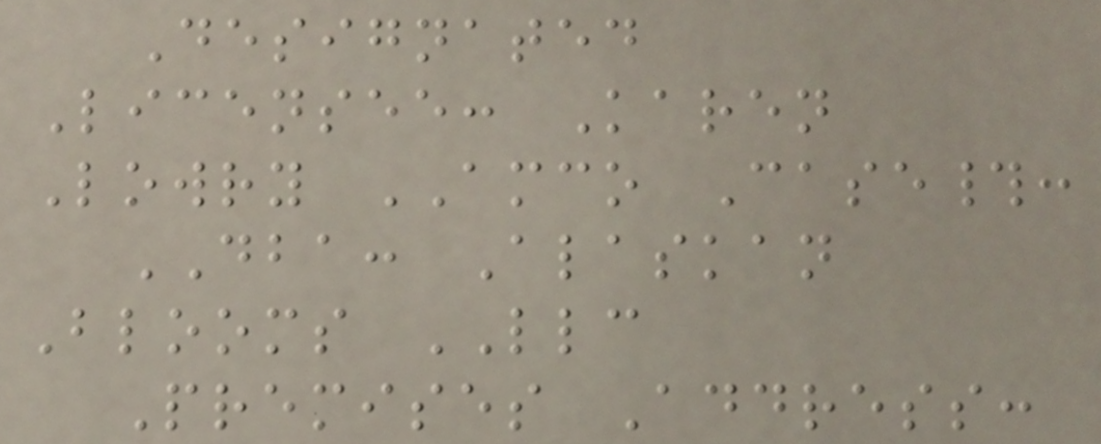Designated
Licensee: Karen
Lowry AMCO Case#:
DBA: Alaskan
Blooms LLC
Premises Address:
